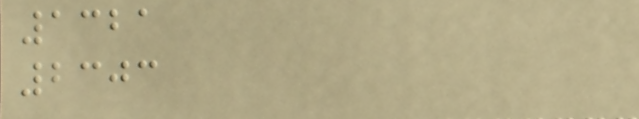1321
2303
